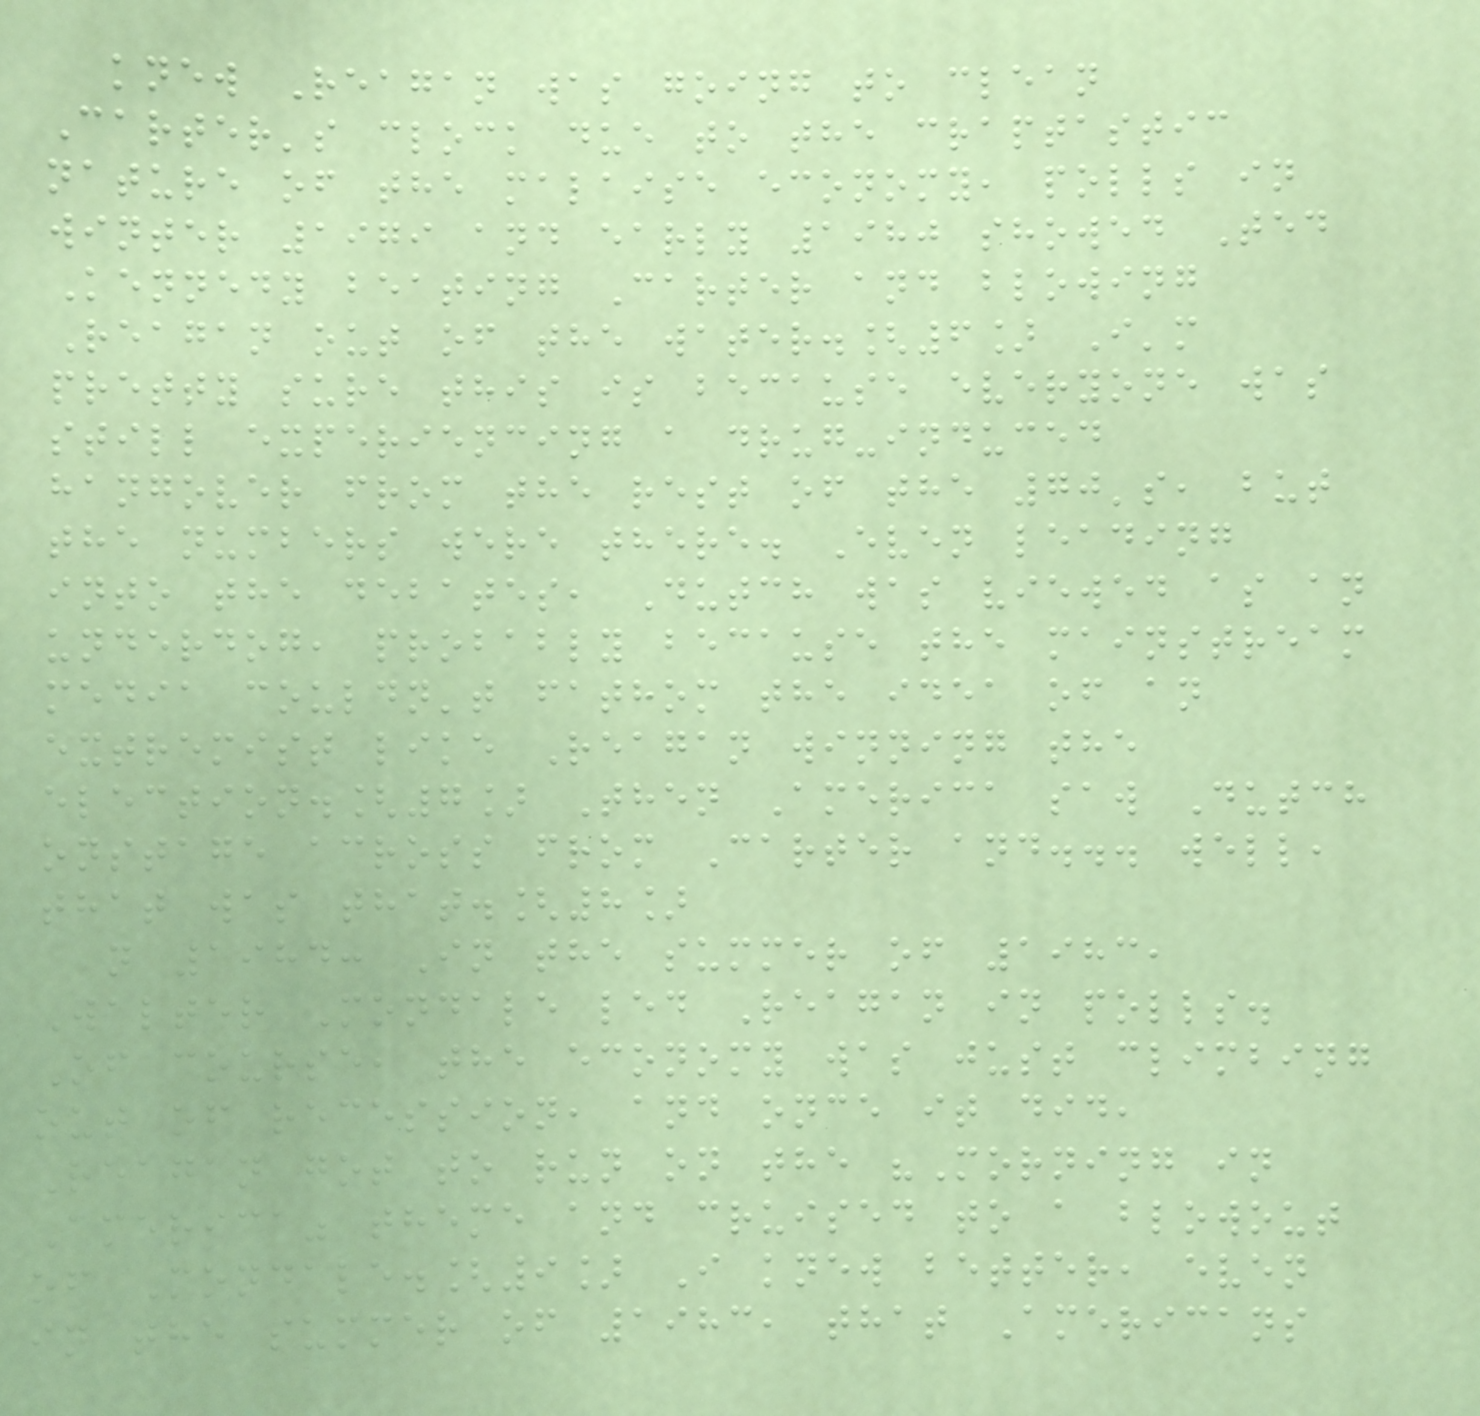knew Reagan was going to clean
Carter's clock due to the craptastic
nature of the malaise economy, polls in
winter 1979 and early 1980 showed Ted
Kennedy beating Carter and blowing
Reagan out of the water.[6] I'm
pretty sure this is because everyone was
still experiencing a drug-induced
hangover from the rest of the 70's, but
the numbers were there. Even leading
into the debates, Dutch was viewed as an
underdog, probably because the mainstream
media couldn't fathom the idea of an
extremist like Reagan winning the
election.[7] Then America saw Dutch
onstage across from Carter and... well,
that was that.[8]
n 1984: In the summer of 1983,
Walter Mondale led Reagan in polls.
Of course, the economy was just climbing
out of recession, and once it did,
Reagan got to run on the "Morning in
America" theme and cruised to a blowout
of Mondale.[9] I knew better, even
in the summer of 1983, that Americans
